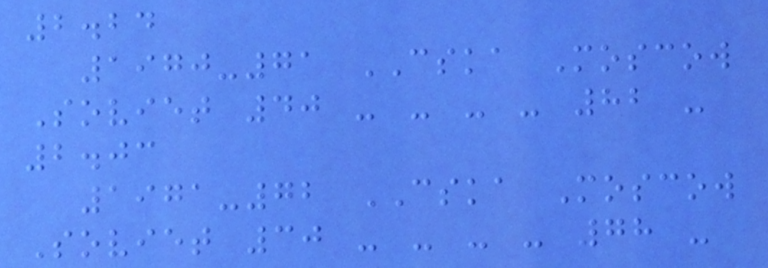2.24
1970-71 CSKA Moscow
Soviet 40 - - - - 82 -
2.03
1971-72 CSKA Moscow
Soviet 30 - - - - 78 -
